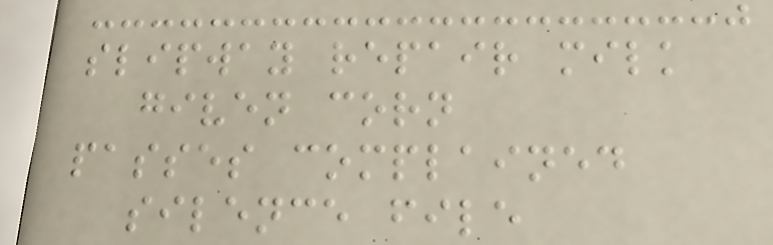slipway repair milk
given corn
passes complained
silence file
